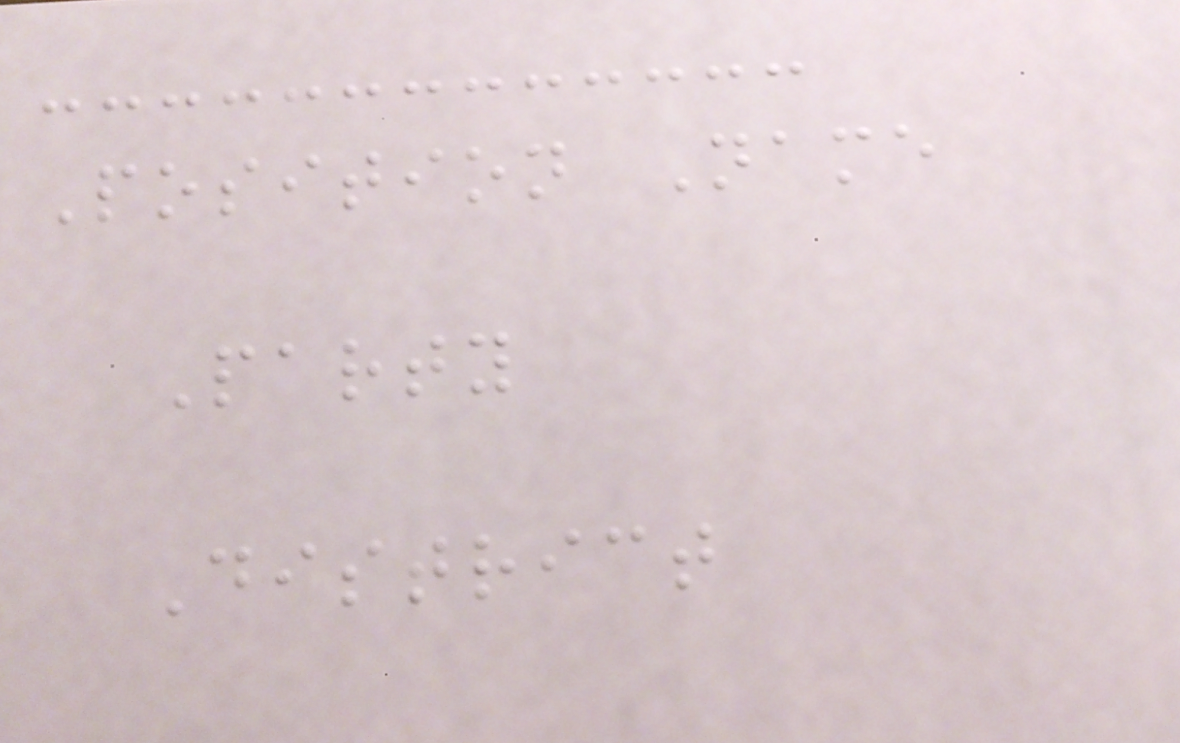Position Name
Party
District
